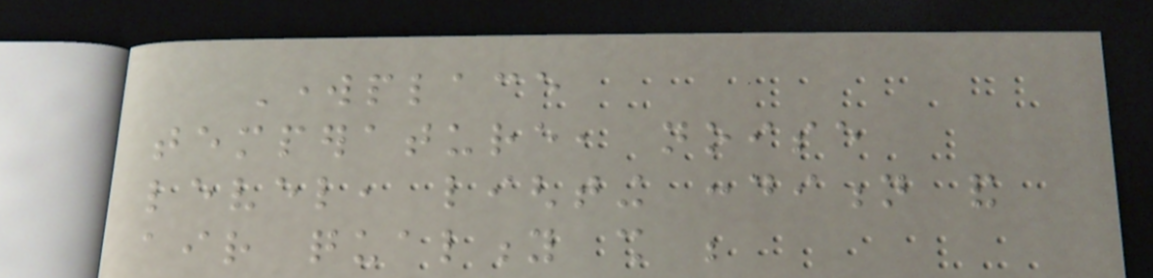Workplace
temperature, noise
level, lighting condition and
air quality shall be
